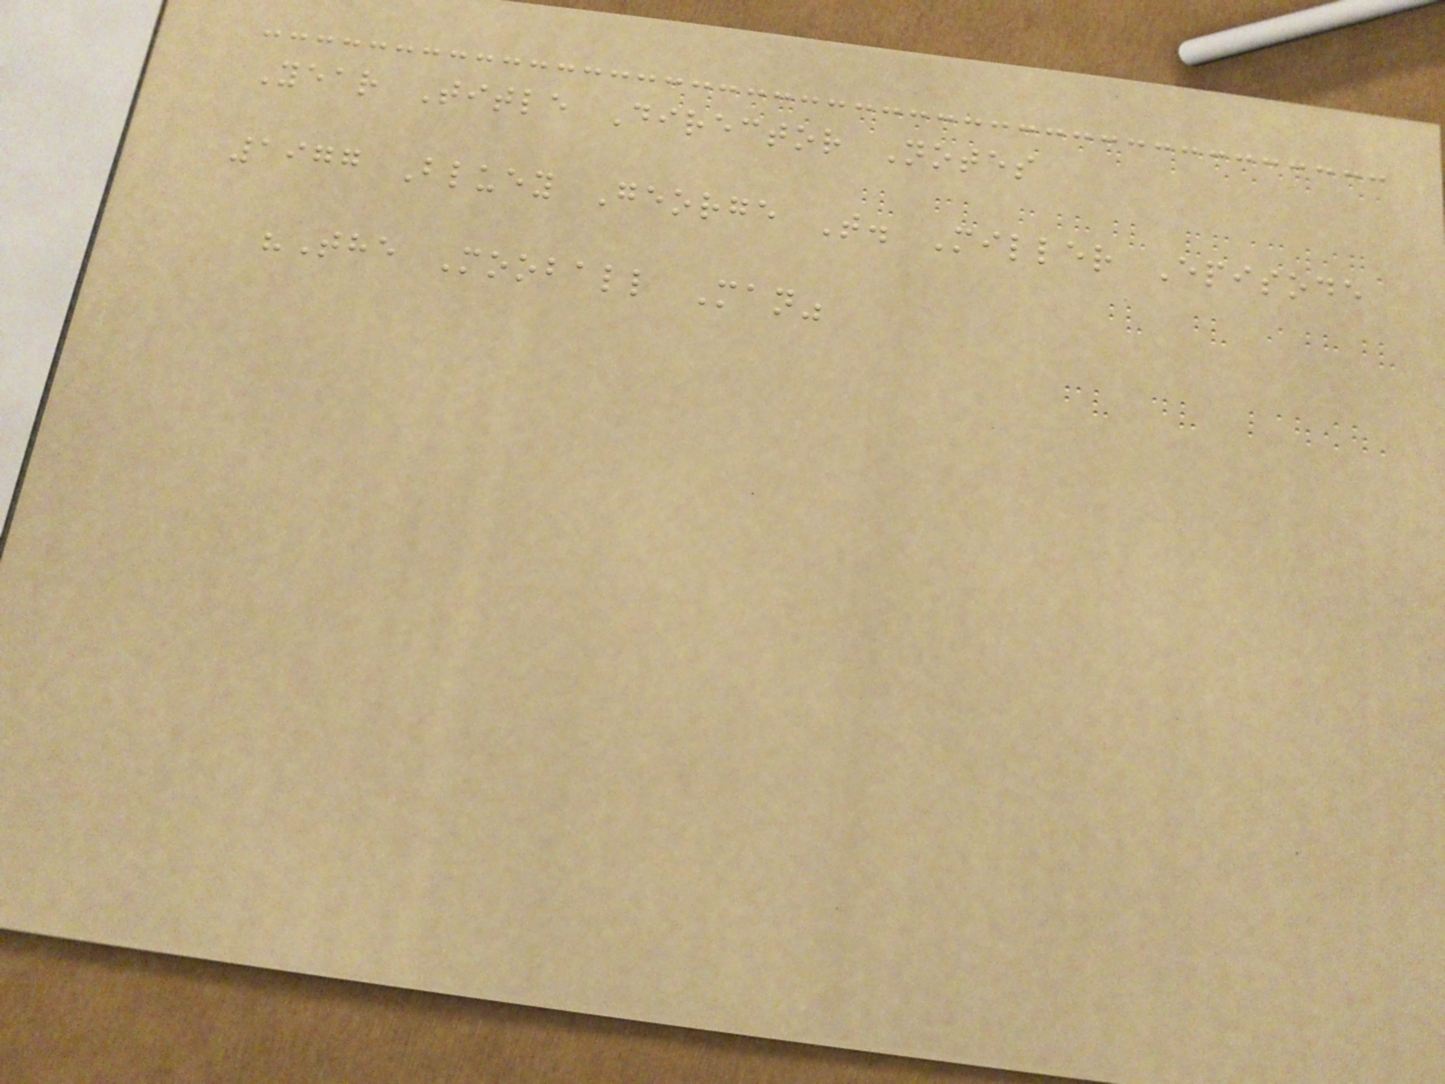Year Title Director Notes
1977 Bluey George T. Miller Episode
"The Mooball Man"
